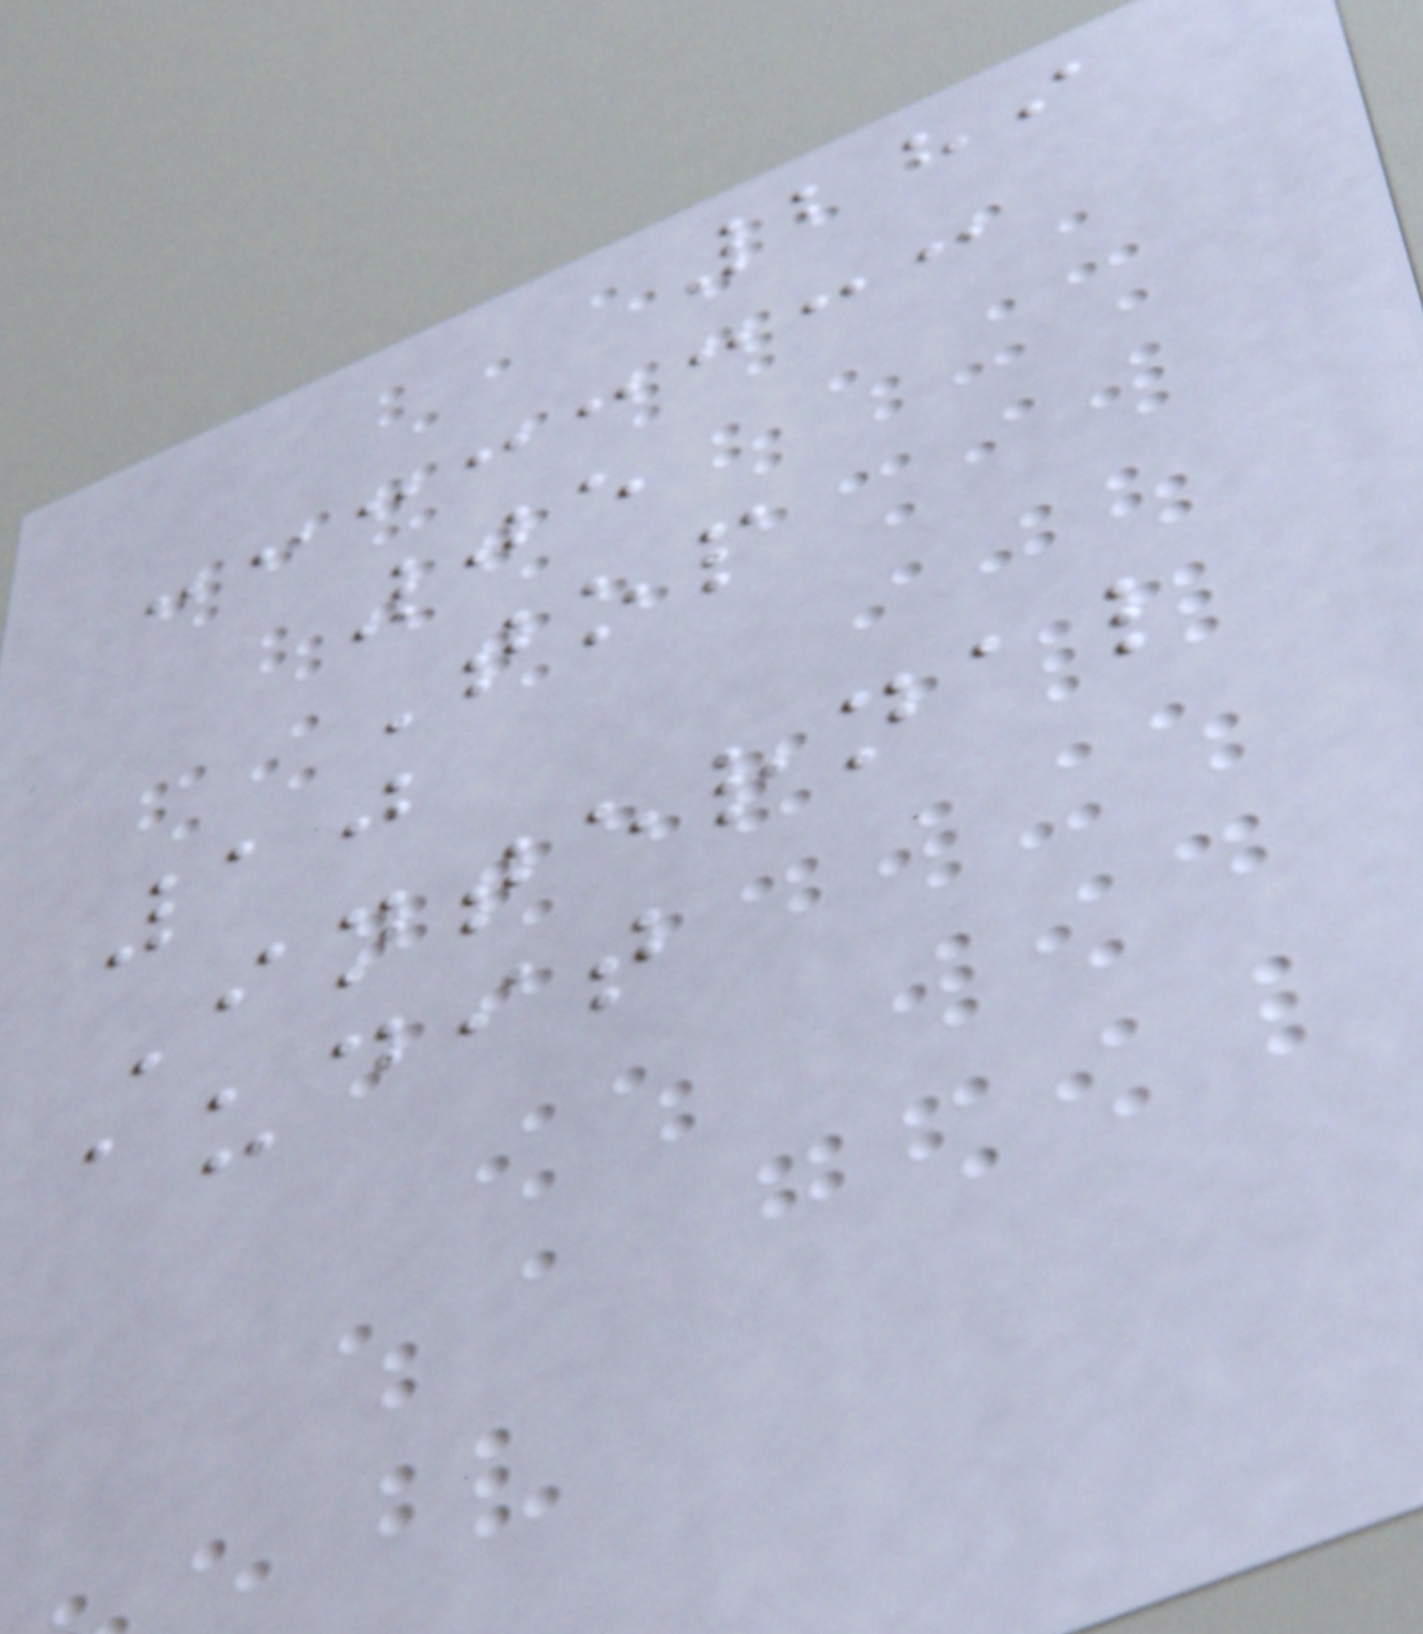289
05
Top
10
Internal
audit
